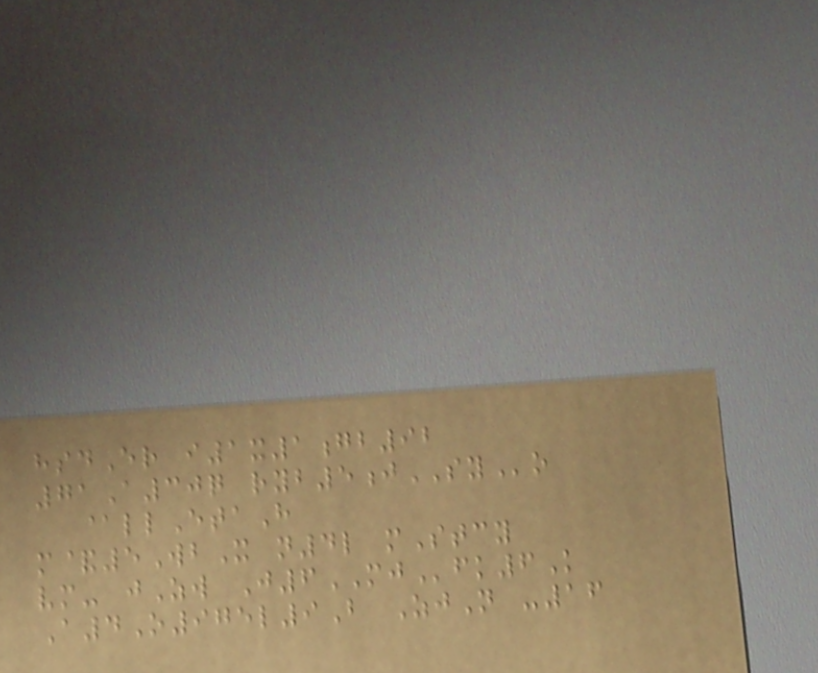hsdEr i1x1gb92
71A30q ryb5jSYo
@llEtaH
m&5WbX n4l mStcy
vm- jZw J6MJfk6K
A4O975l9B ZjN -16
